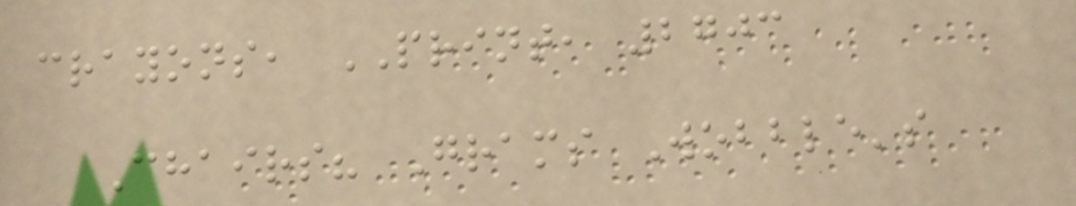crayons, PRINT, 2703
Chairs? Grams Wobble's
